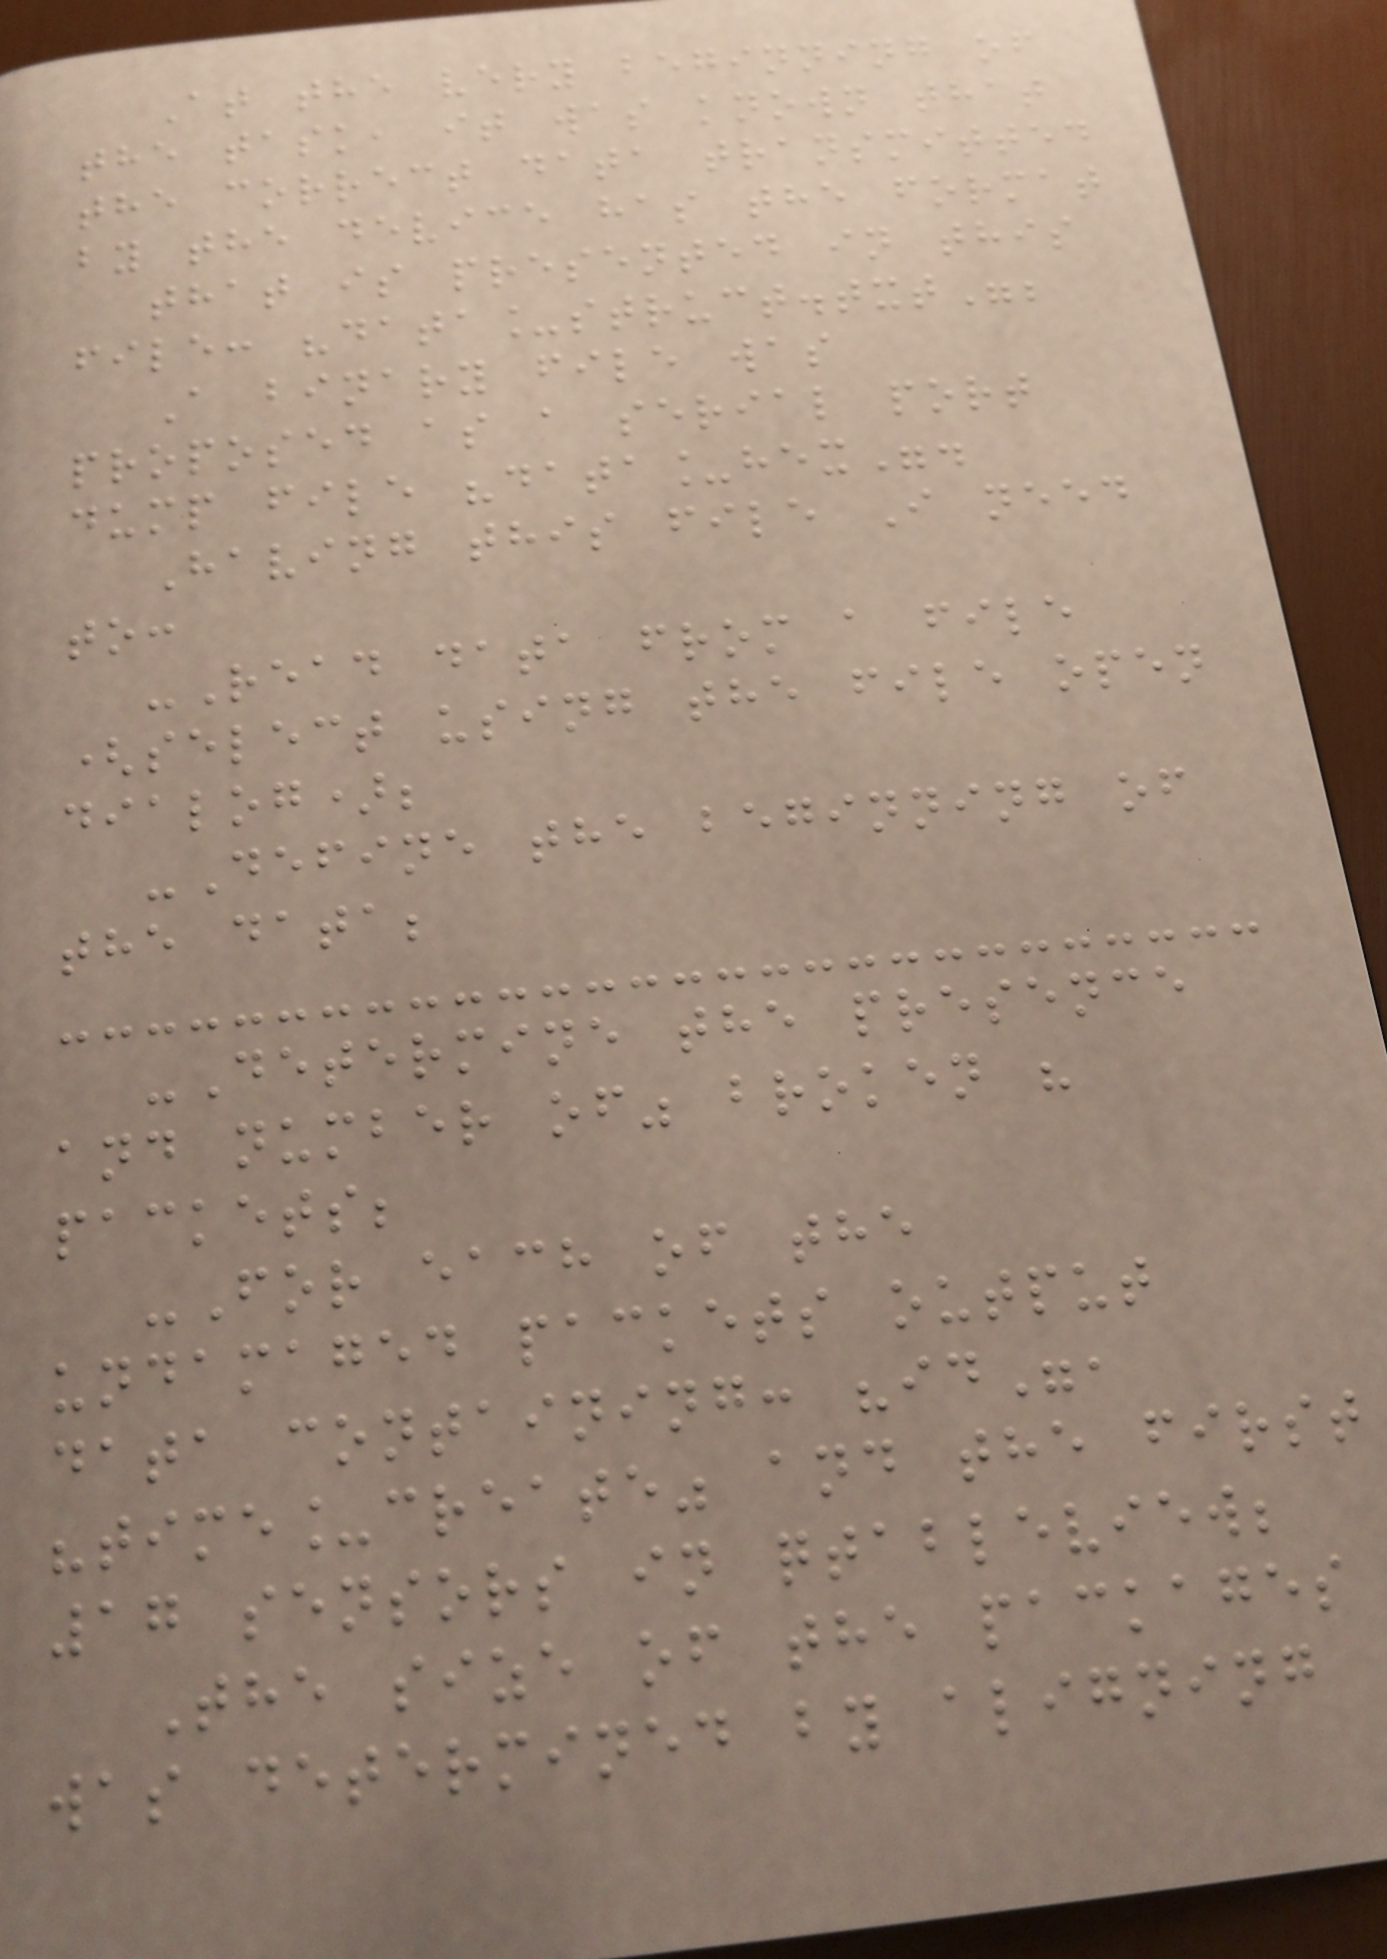At the very beginning of
the task, it was known that
the correct data transmitted
by the device has the format
that is presented in this
file: "data_struct.txt";
A binary file was
proposed as a serial port
dump file "data_hex".
Having this file I need
to:
-Read data from a file
(select using the file open
dialog);
-Define the beginning of
the data;
-Determine the presence
and number of" broken "
packets;
-For each of the
undamaged packets output
data containing: "id",
"time_create" and the first
17 sensors in qtableview;
The size of the packages
was determined by aligning
